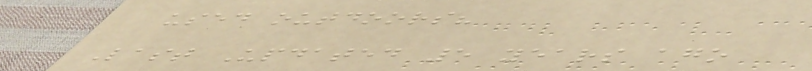used outdoors?
Last Updated 5 years ago
